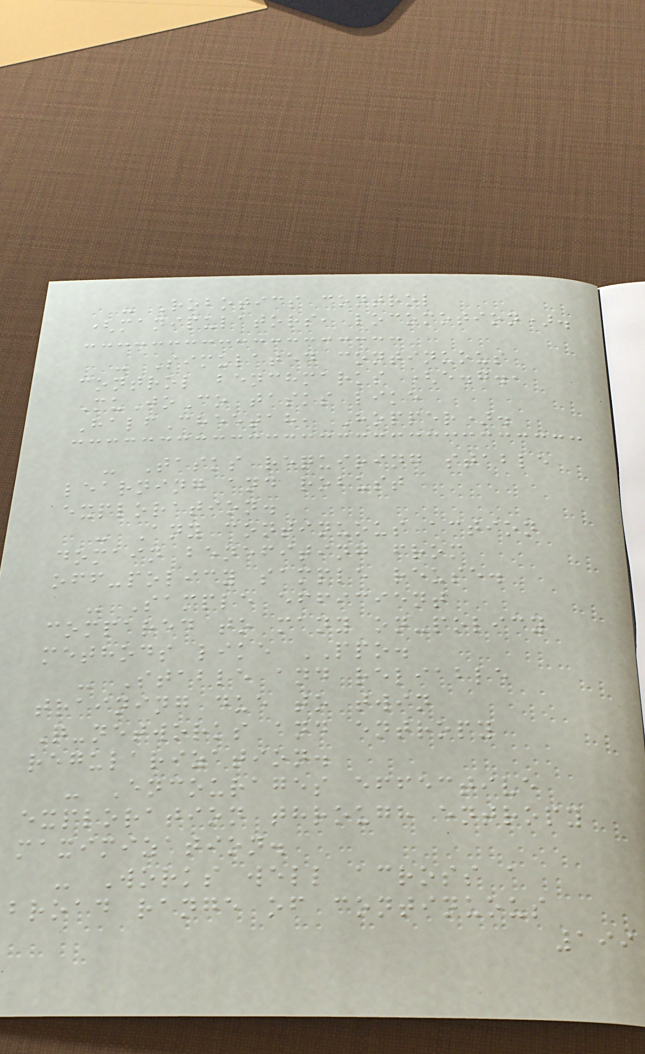- Robotics control
(manipulators, locomotion).
- Simulated continuous
control benchmarks (e.g.,
MuJoCo tasks like
HalfCheetah, Hopper).
- Tasks requiring stable
learning and robust
exploration.
- Any continuous action
domain benefiting from
off-policy sample reuse.
- Sample efficient
compared to many on-policy
methods like PPO.
- Stable and reliable
training due to twin
Q-networks and entropy
regularization.
- Encourages effective
exploration through entropy
maximization.
- Works well across a
broad range of continuous
199
